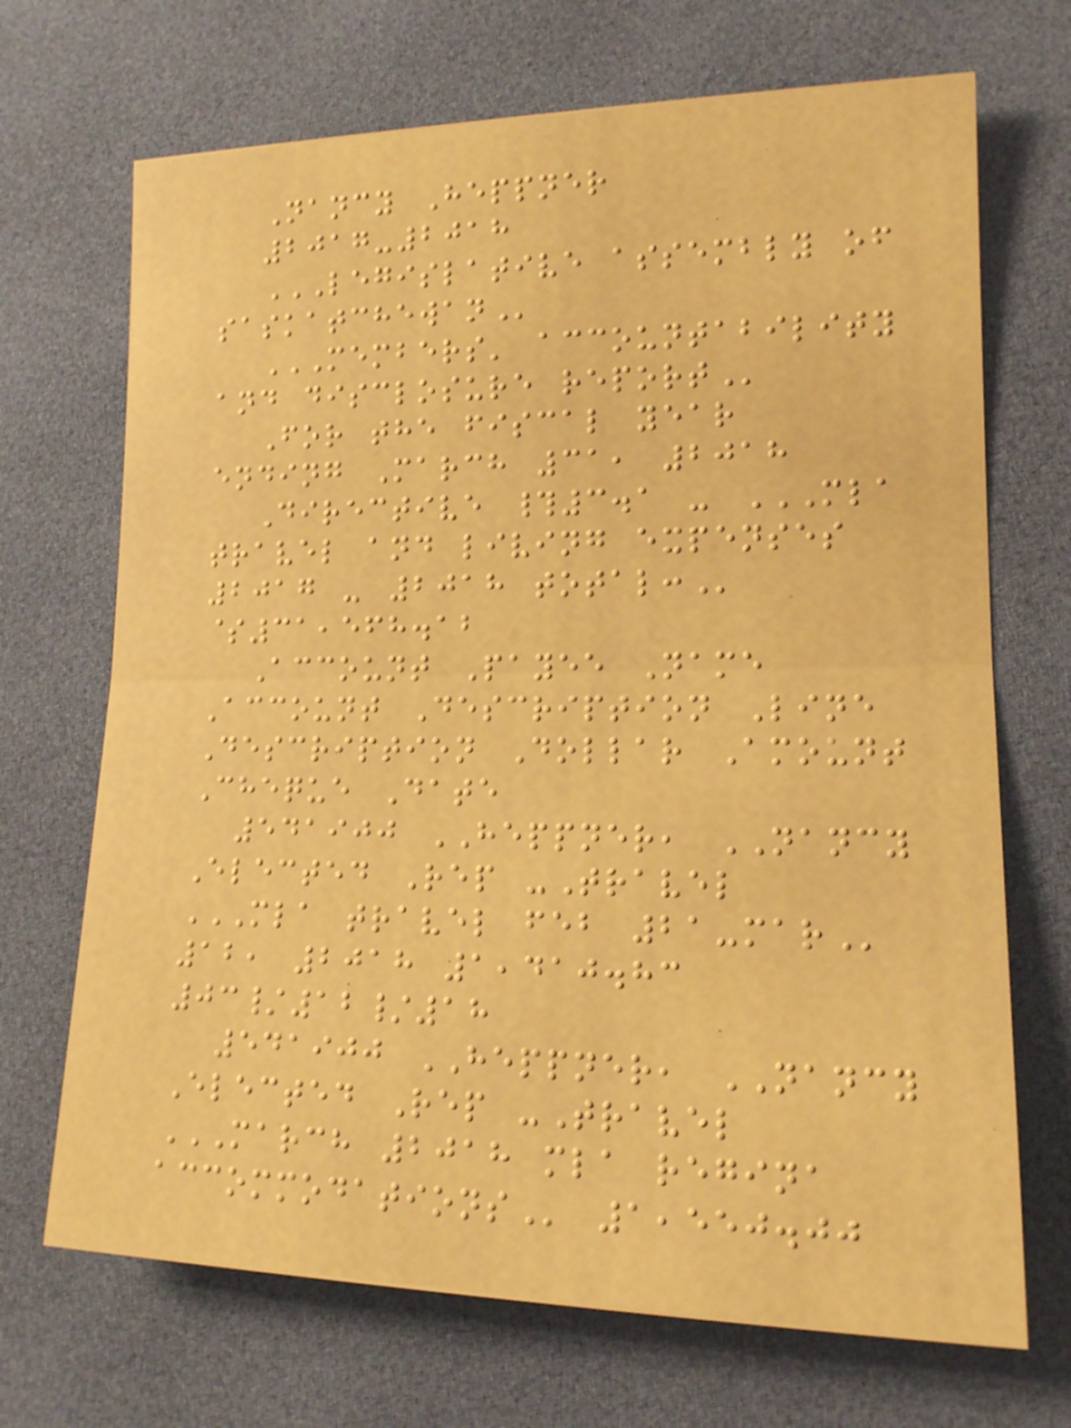Nancy Heppner
2017-2018
LEGISLATIVE ASSEMBLY OF
SASKATCHEWAN
MEMBERS' ACCOUNTABILITY
AND DISCLOSURE REPORT
For the fiscal year
ending March 31, 2018
Directive #3.1 - MLA
TRAVEL AND LIVING EXPENSES
2017 - 2018 TOTAL:
$31,568.12
Account Payee Name
Account Description Line
Description Dollar Amount
Cheque Date
541900 HEPPNER, NANCY
Elected Rep -Travel
MLA TRAVEL FEB 21-MAR
12, 2018 1,410.83
03/12/18
541900 HEPPNER, NANCY
Elected Rep -Travel
MARCH 2018 MLA REGINA
ACCOMMODATIONS 1,550.00
